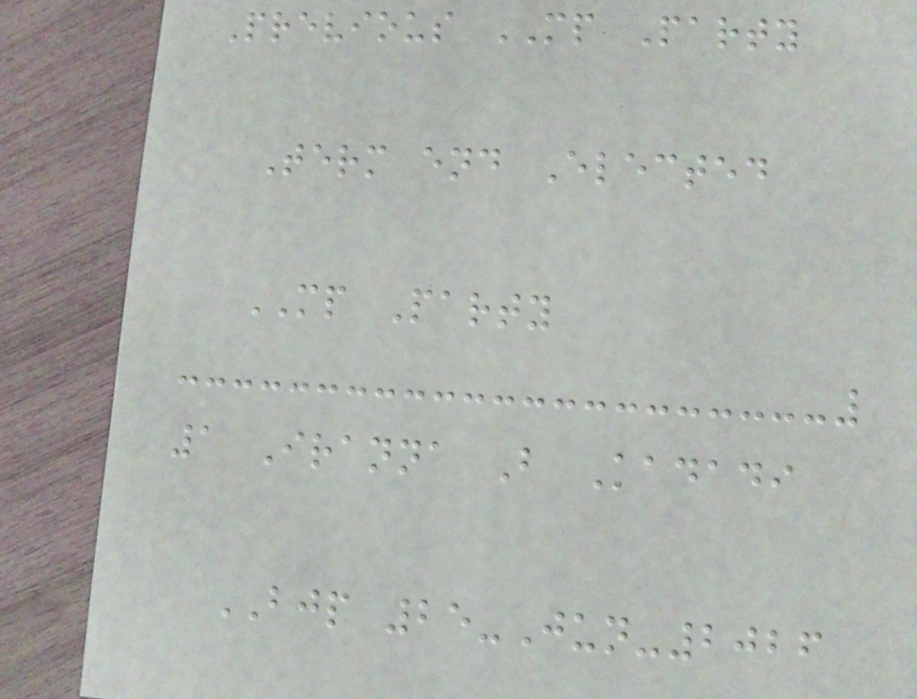Previous MP Party
Term end Elected
MP Party
1 Iranna B Kadadi
BJP 25-Jun-2026
